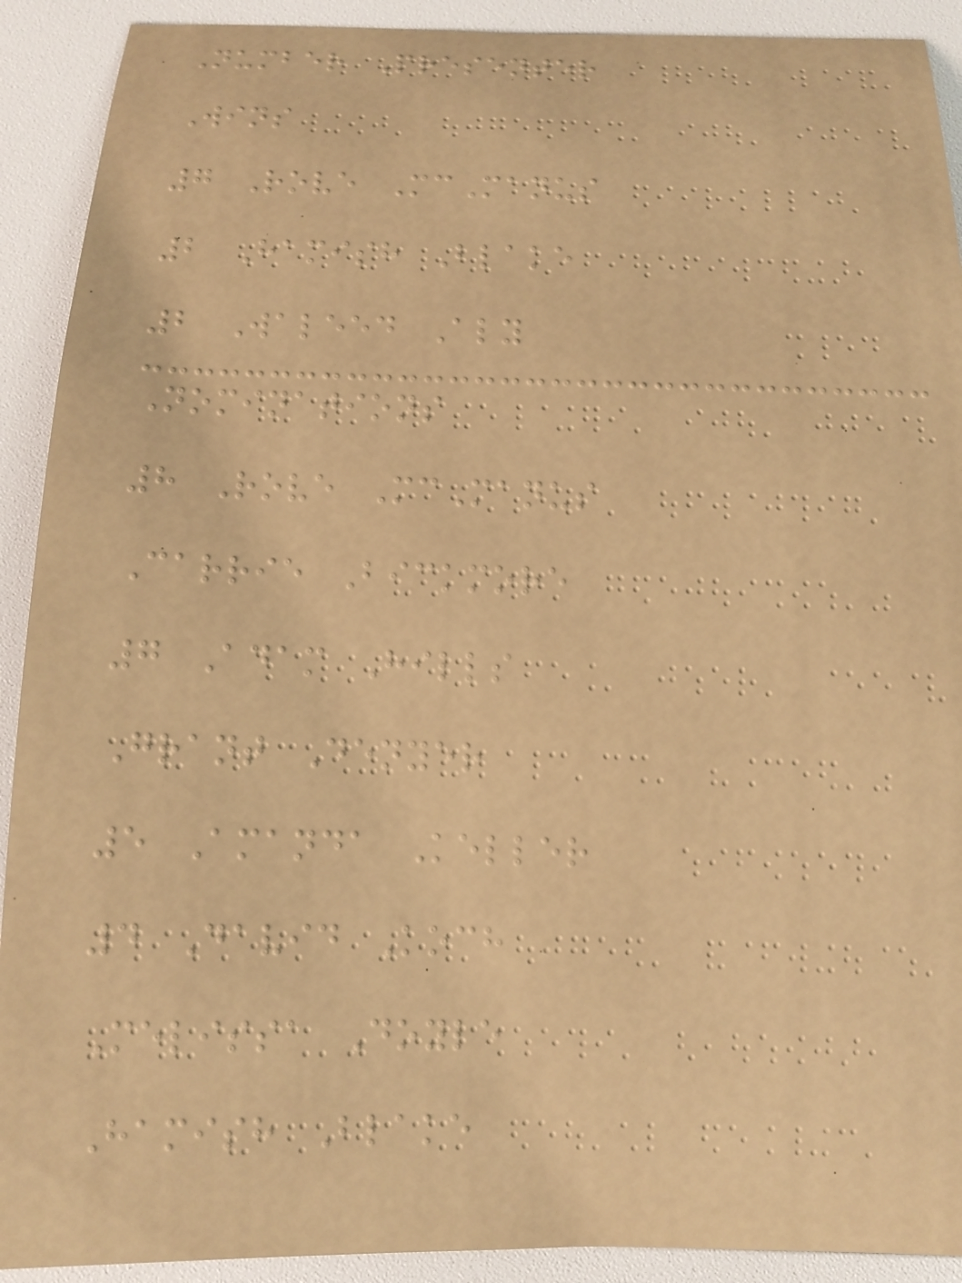Number Presenter
Wins
7 Rove McManus
2 Hamish Blake
2 Waleed Aly
Nominations
8 Rove McManus
Carrie Bickmore
7 Adam Hills
Grant Denyer
5 Amanda Keller
4 David Koch
Melissa Doyle
Hamish Blake
